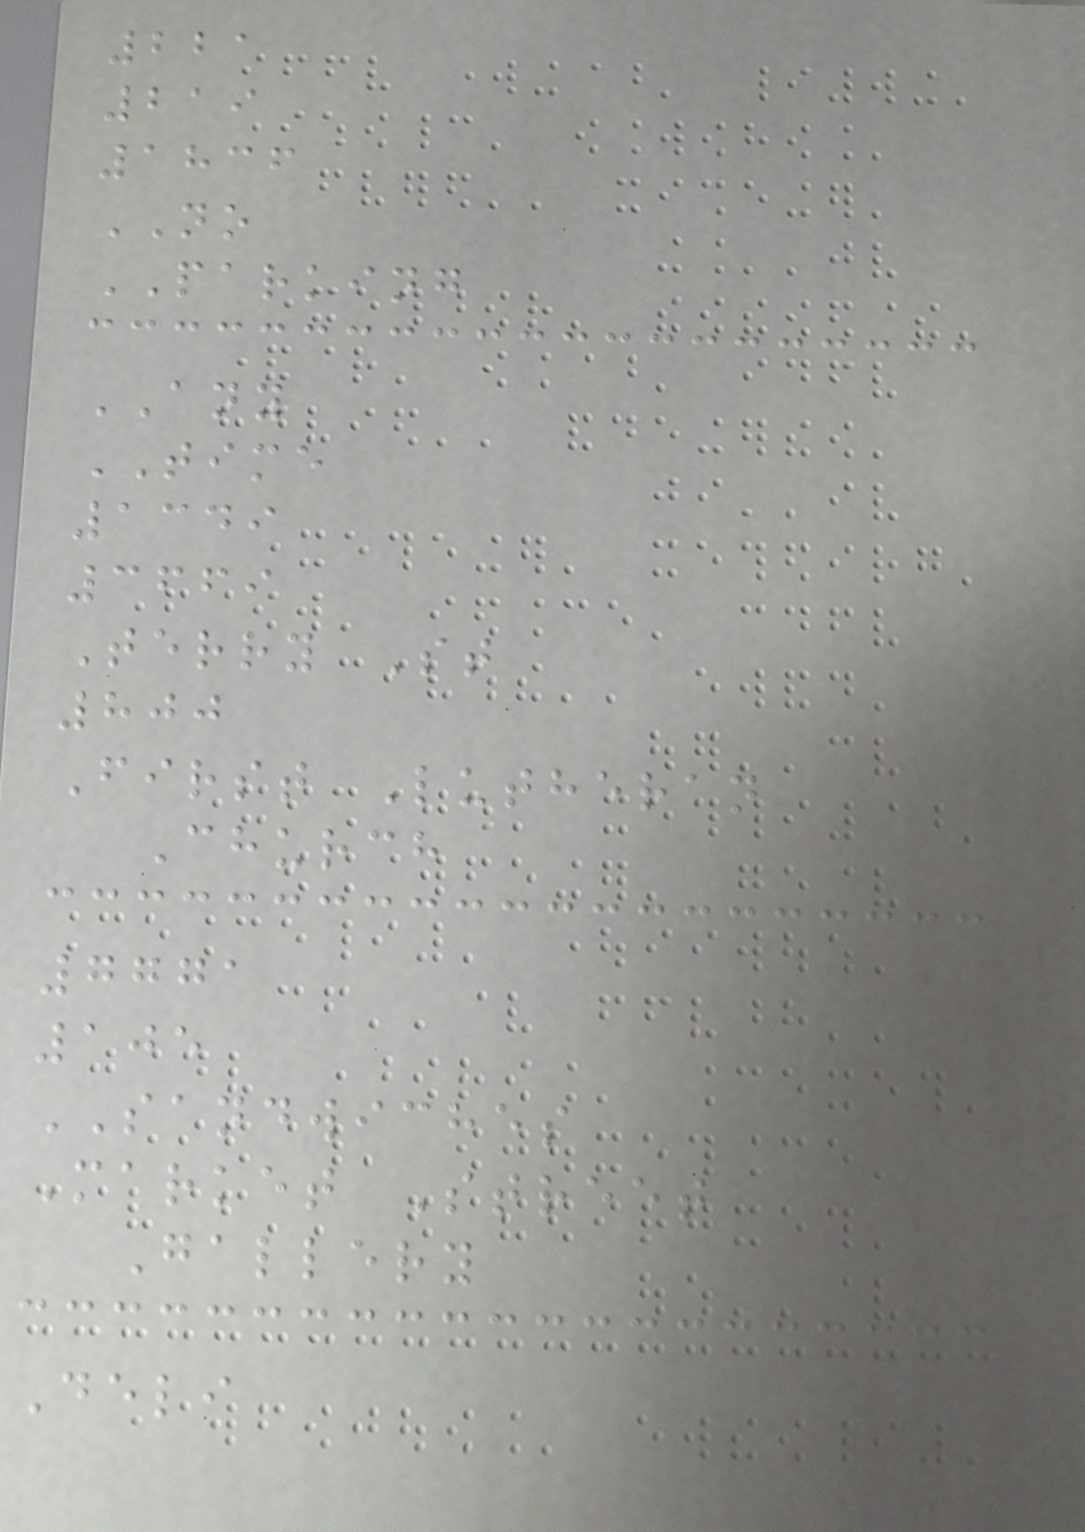221
219
1836
NO
PARKING
ANY
TIME
1349
3669
Terry St
800
First Lutheran
Church
7771
105
SANDWICHES
Market Street
Gallery
Deli
